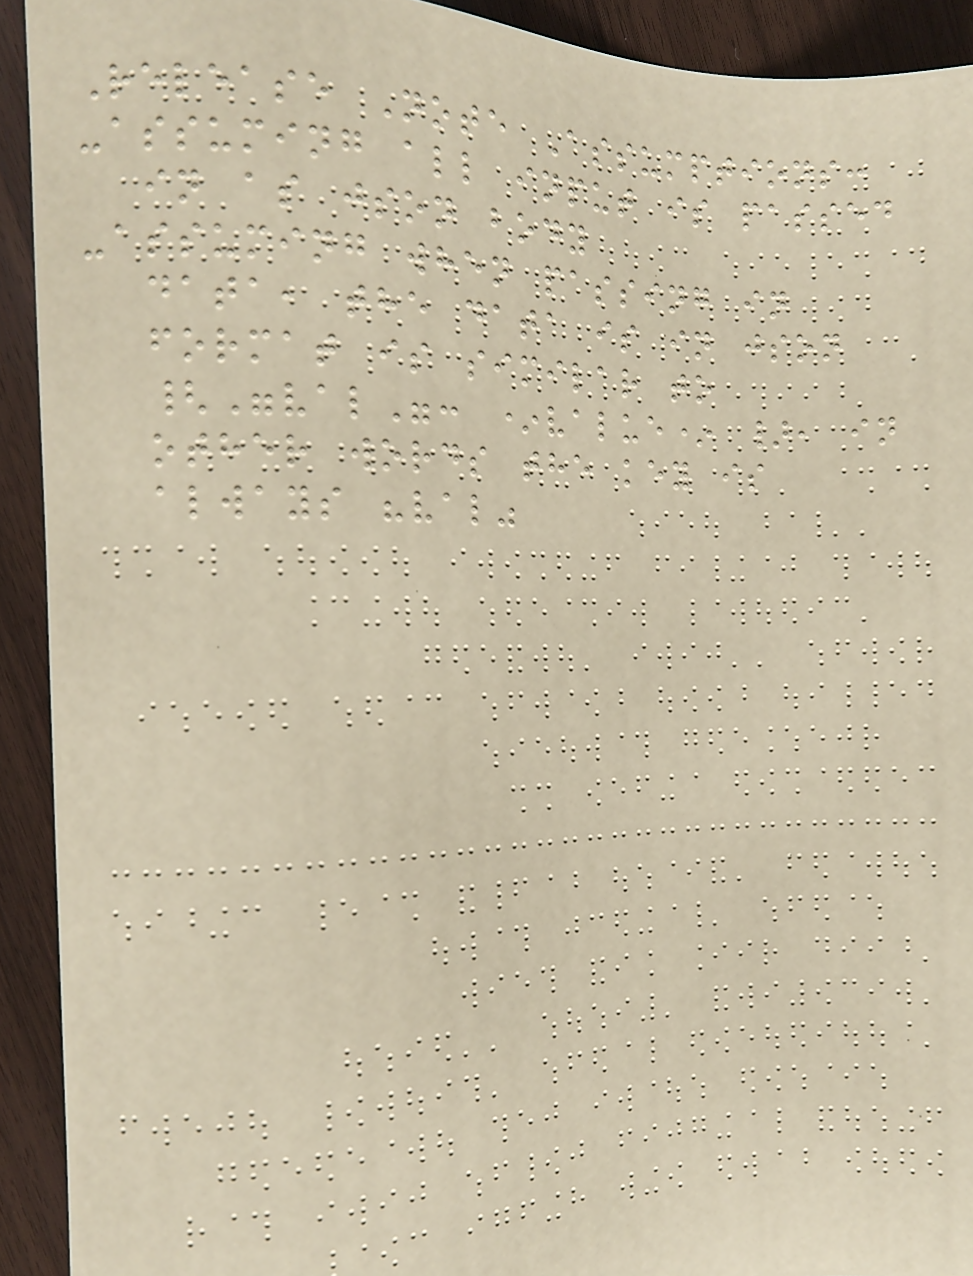Release Note Assumptions:
-assuming all input is passed
in as json body
-assuming when passing in
data, the data is in json
format is similar to
{"val": *value* }, in
other words the key is
always "val"
